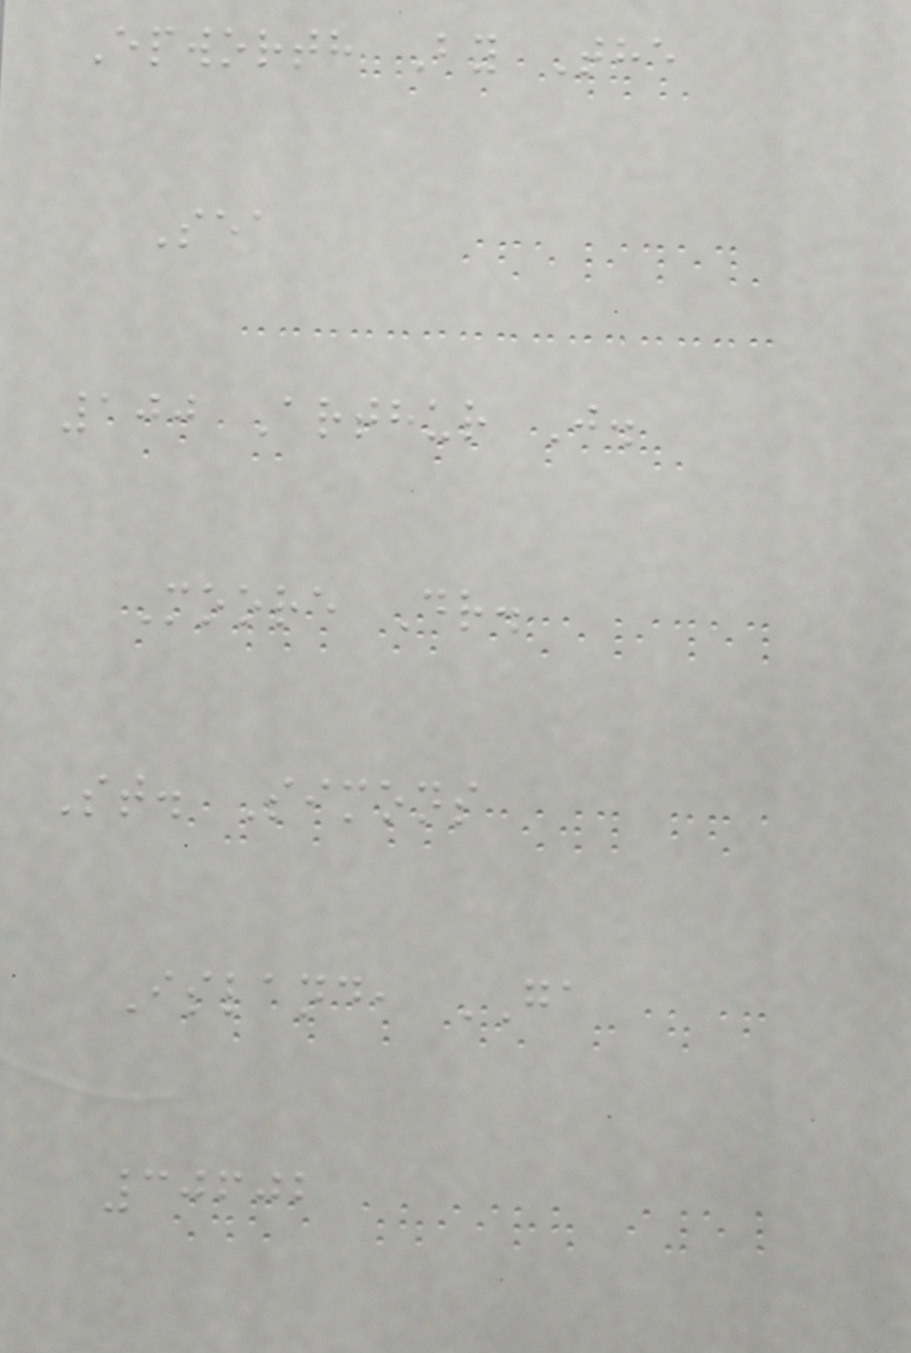Epworth By The
Sea
100 Arthur J.
Moore Dr.
St. Simons
Island, GA
30602
